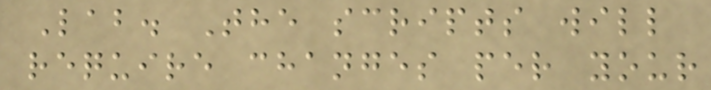Lab. The scripts will
require changes per your
